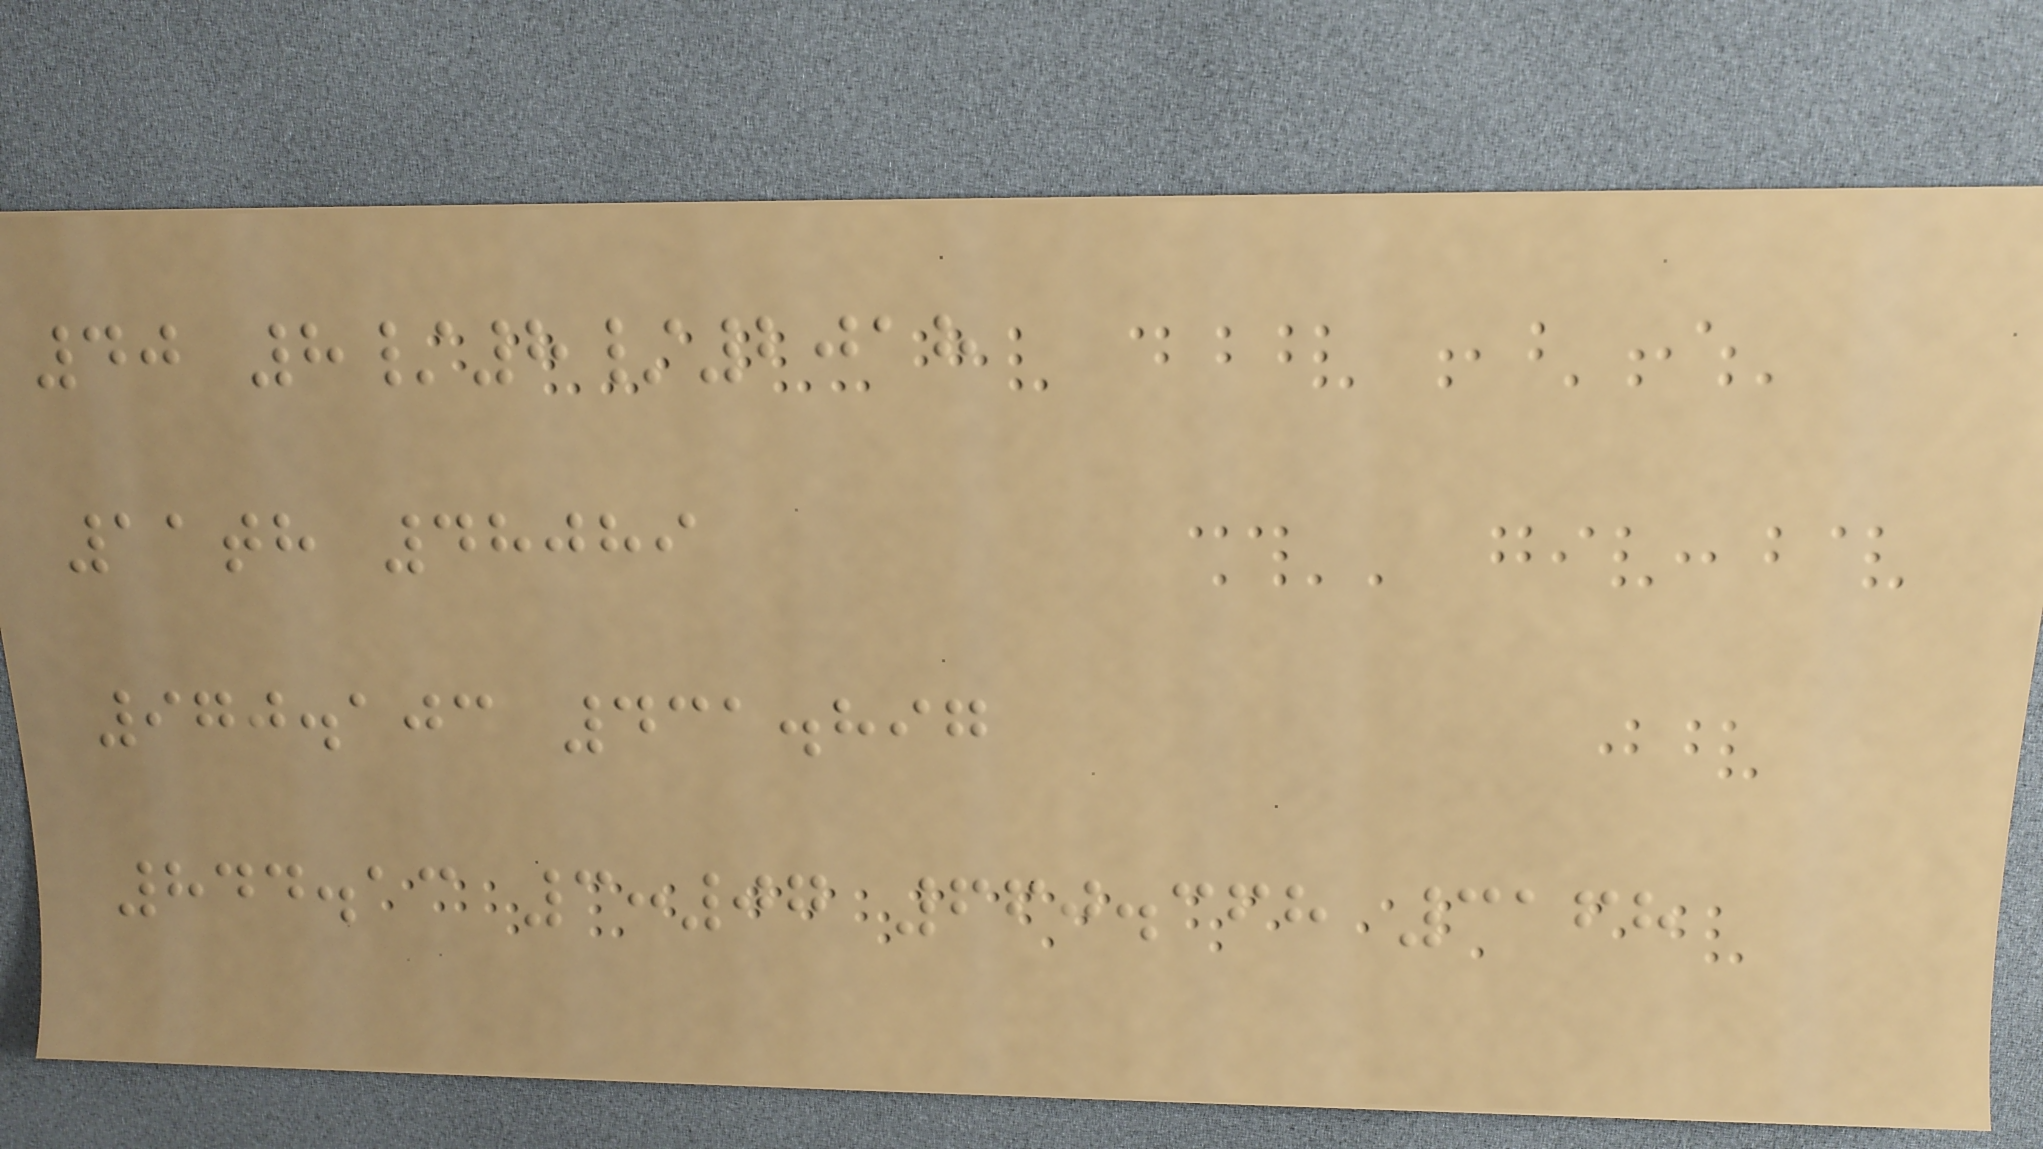40 8/8/2018
11th 48089
970.103 431.897
844.13 3:07 660.368 3168
